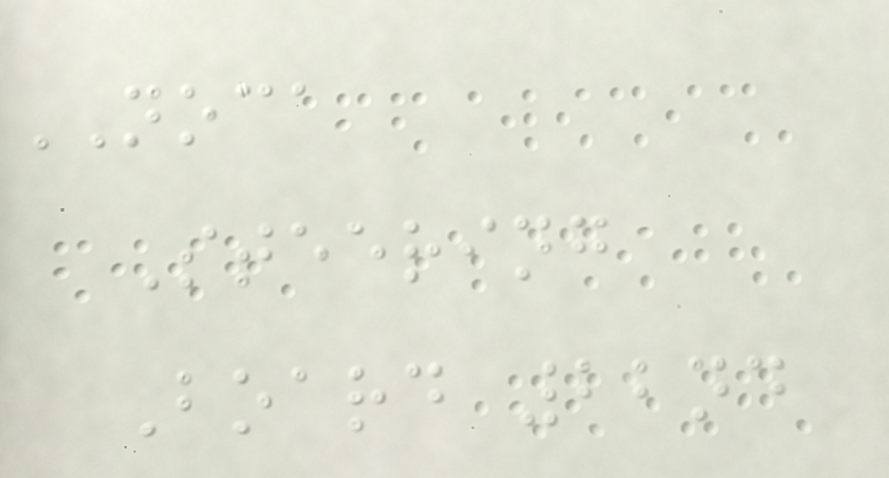NOCA
Steering
Board 22nd
